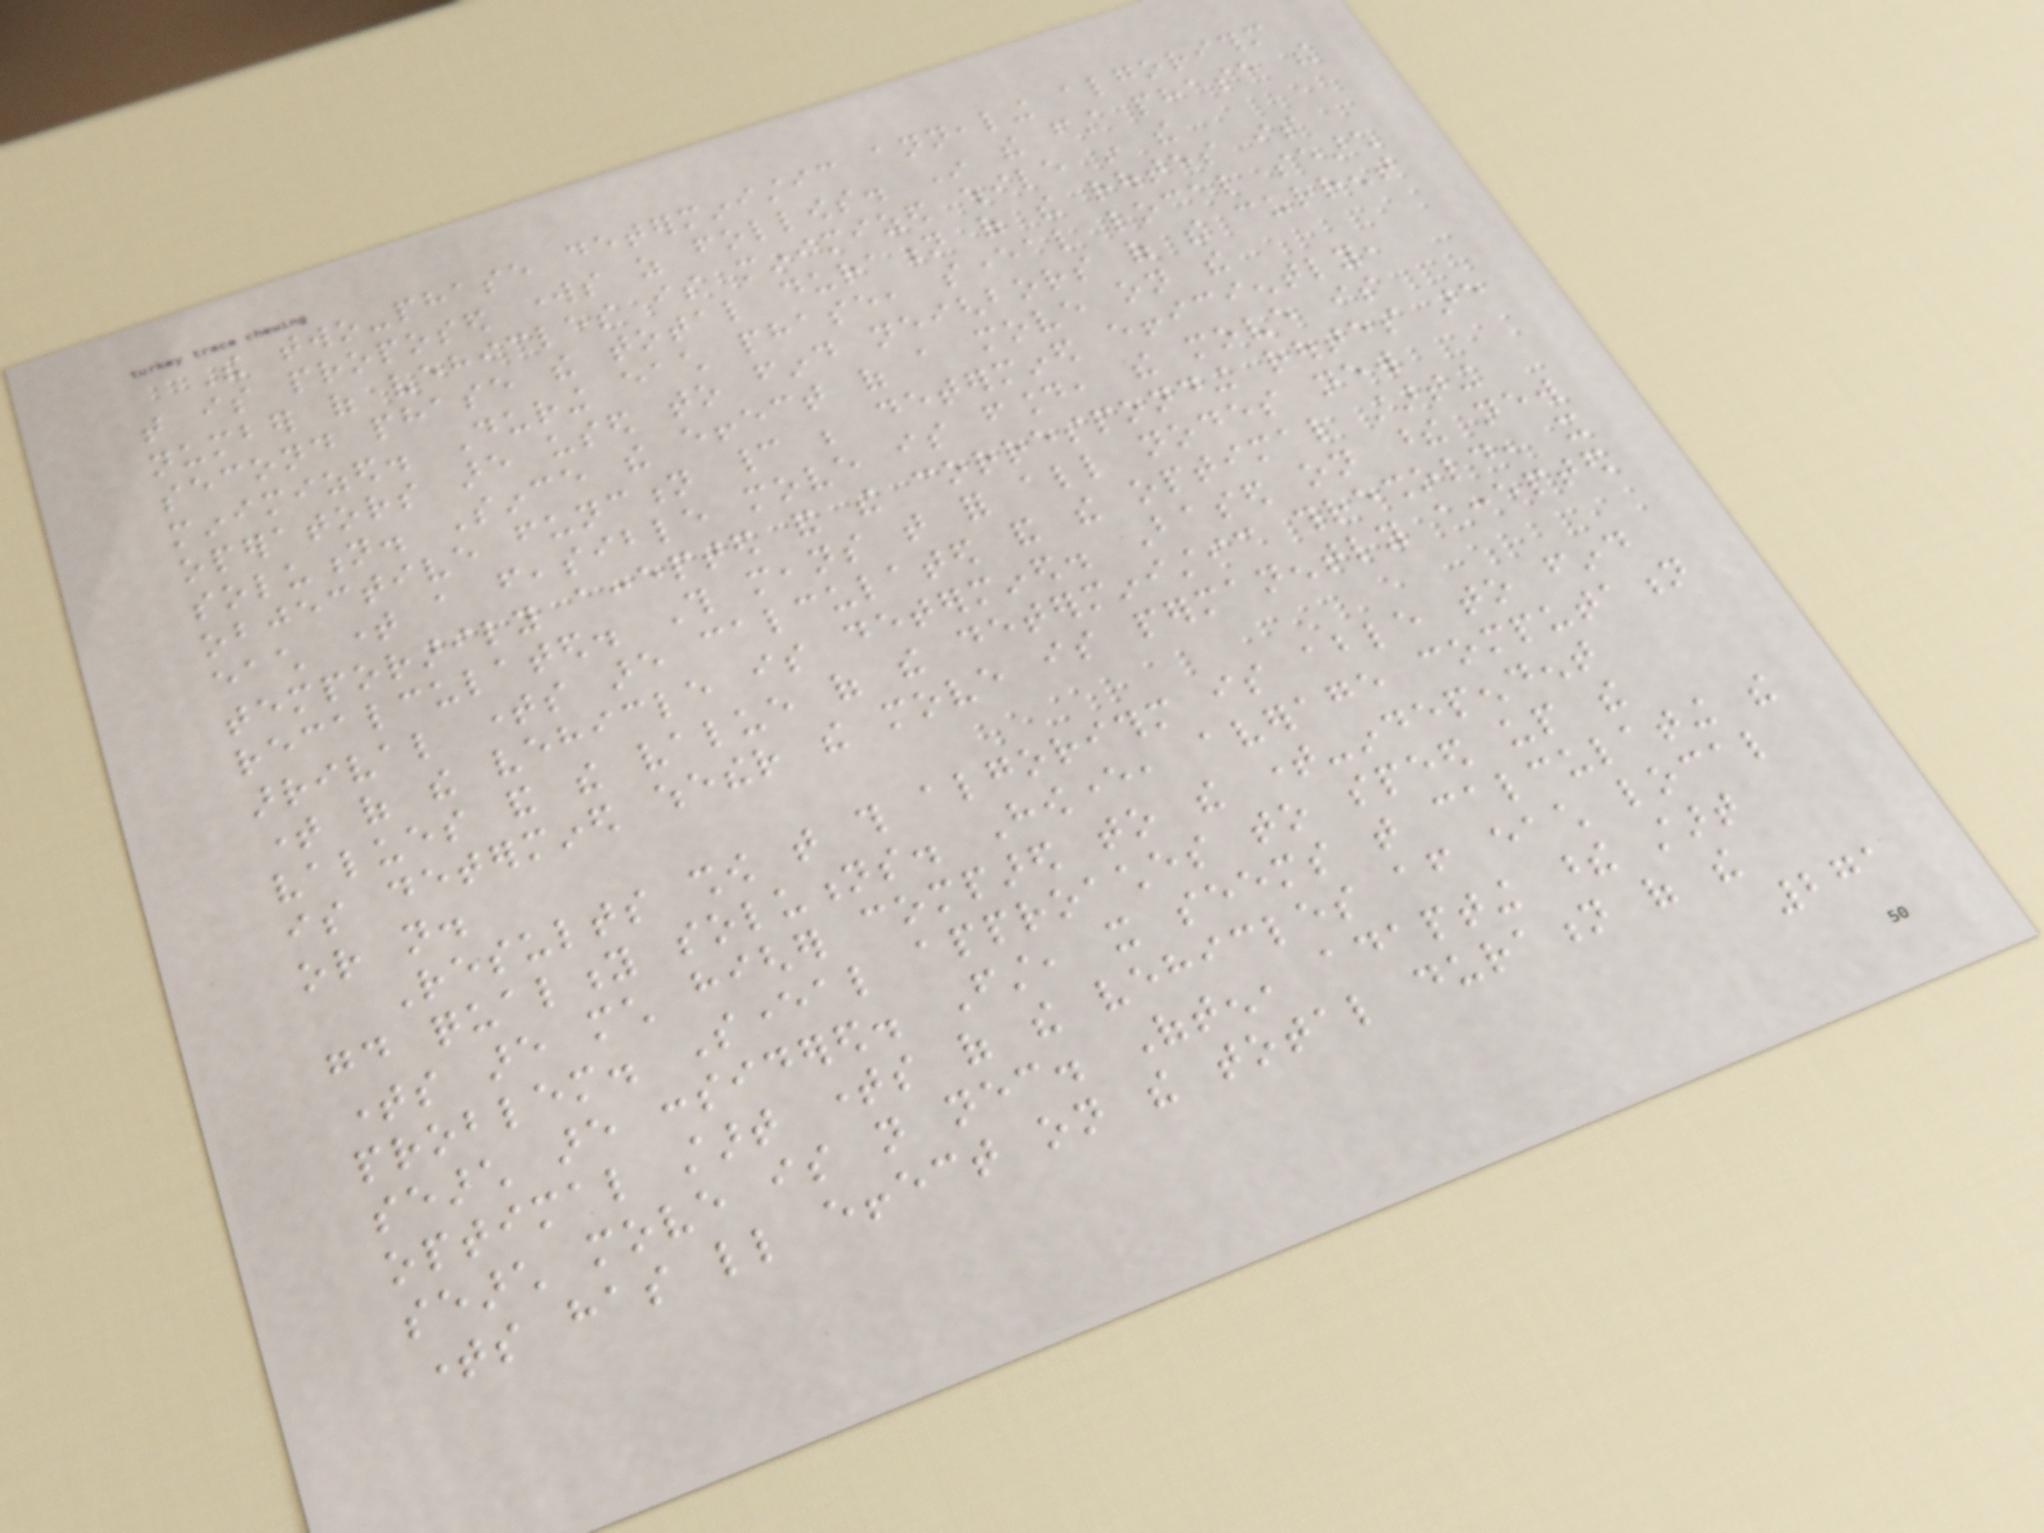The two-phase deterministic annealing algorithm
that is proposed works as follows. In the first phase the
number of vehicles is minimized while in the
second phase the total duration of the routes is
minimized. During each phase, several local search
operators are used to find neighbors of the current
solution. Since the effect of a move on the
objective function cannot be determined efficiently,
each time a feasible move is found, the move is
temporarily accepted and the corresponding routes are
recalculated. This means that for all nodes new
arrival times are calculated and the optimal starting
time of the vehicle is determined. Based on these new
values and the value of the deterministic threshold, it
is determined whether the move is permanently accepted
or not.
Results show that this algorithm is able to find
good quality solutions. However, average computation
times are much higher compared to the time-independent
problem. Several approaches to speed up the
search are considered. First, it seems that calculating the
optimal start times of the vehicles after each local
search move is not necessary. Often, adapting these start
times has little effect on the total duration of the
271
